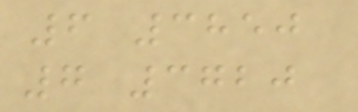6 3850
7 3720
